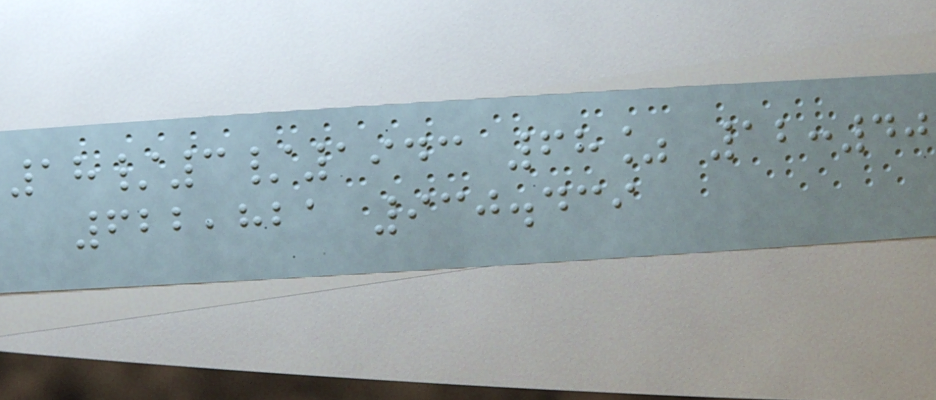18/3/1943 68% 12:40
622,821 930.439
